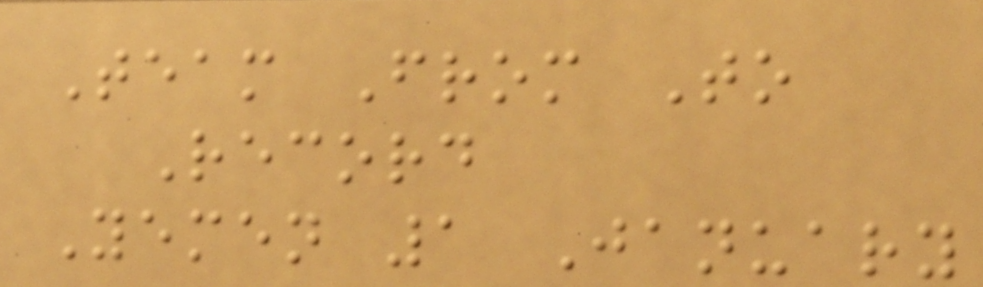Team From To
Record
Yemen 1 January
